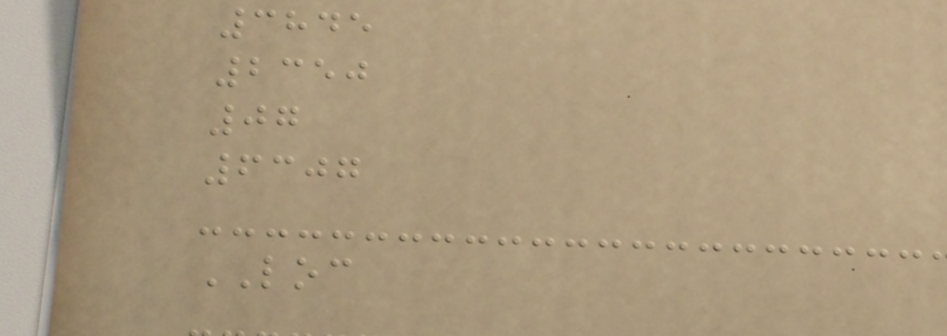3845
2350
07
6307
LOC
